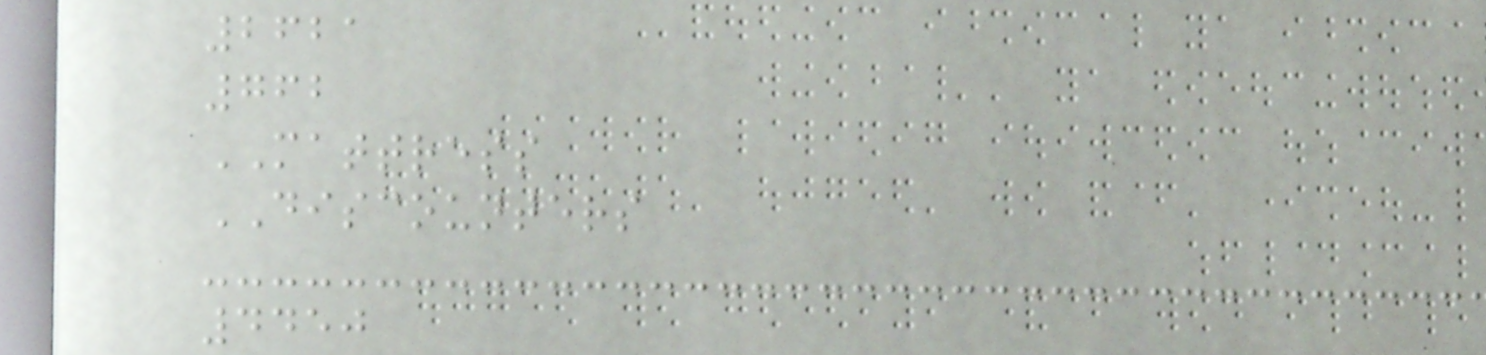2621
762
MATTRESS
DISCOUNTERS
4450
